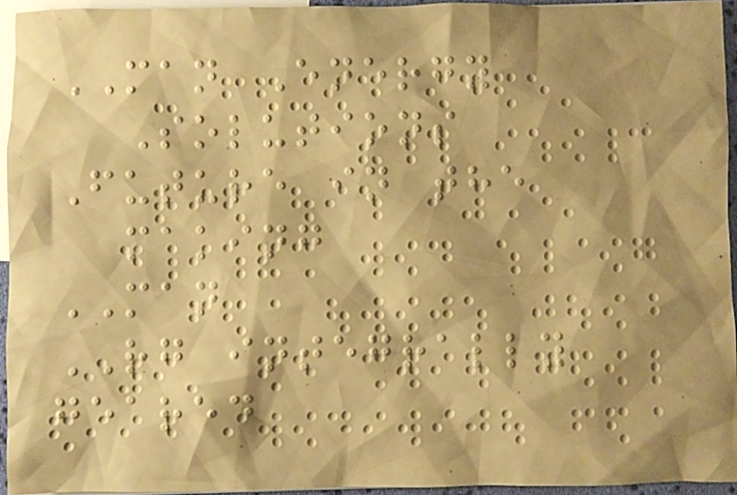MAN Energy
Solutions
Future in the
making
MAN
RG integrally
geared
